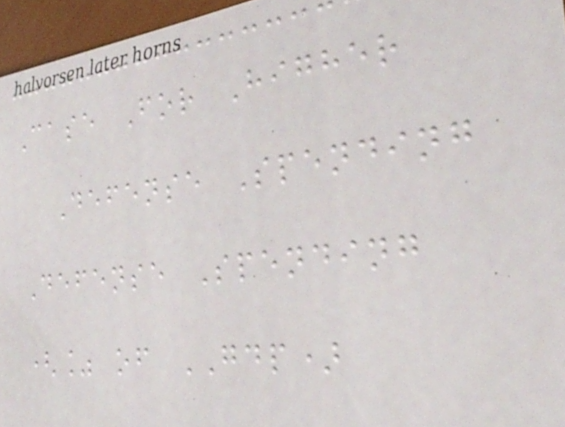Case For Higher
Defense Spending
Defense Spending
(% of GDP)
